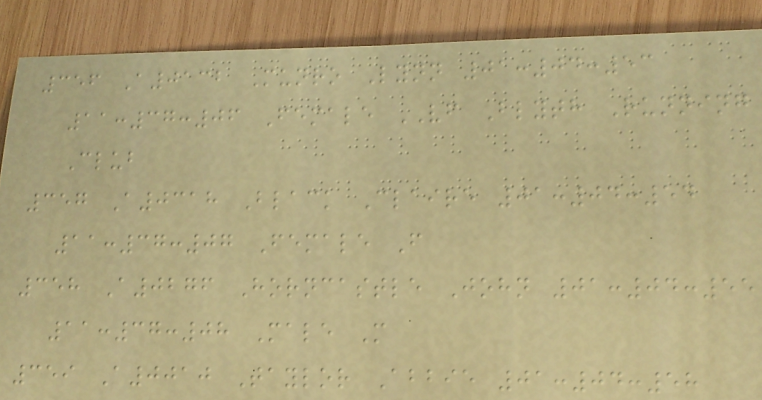356 A0132 Munro Lynn 01:04:53
11:37:06 Female VF Blyth Running
Club
357 A0318 Black Claire 01:04:54
11:37:07 Female F
358 A0276 Horncastle John 01:04:55
11:37:08 Male M
359 A0010 Taylor Abbie 01:04:58
